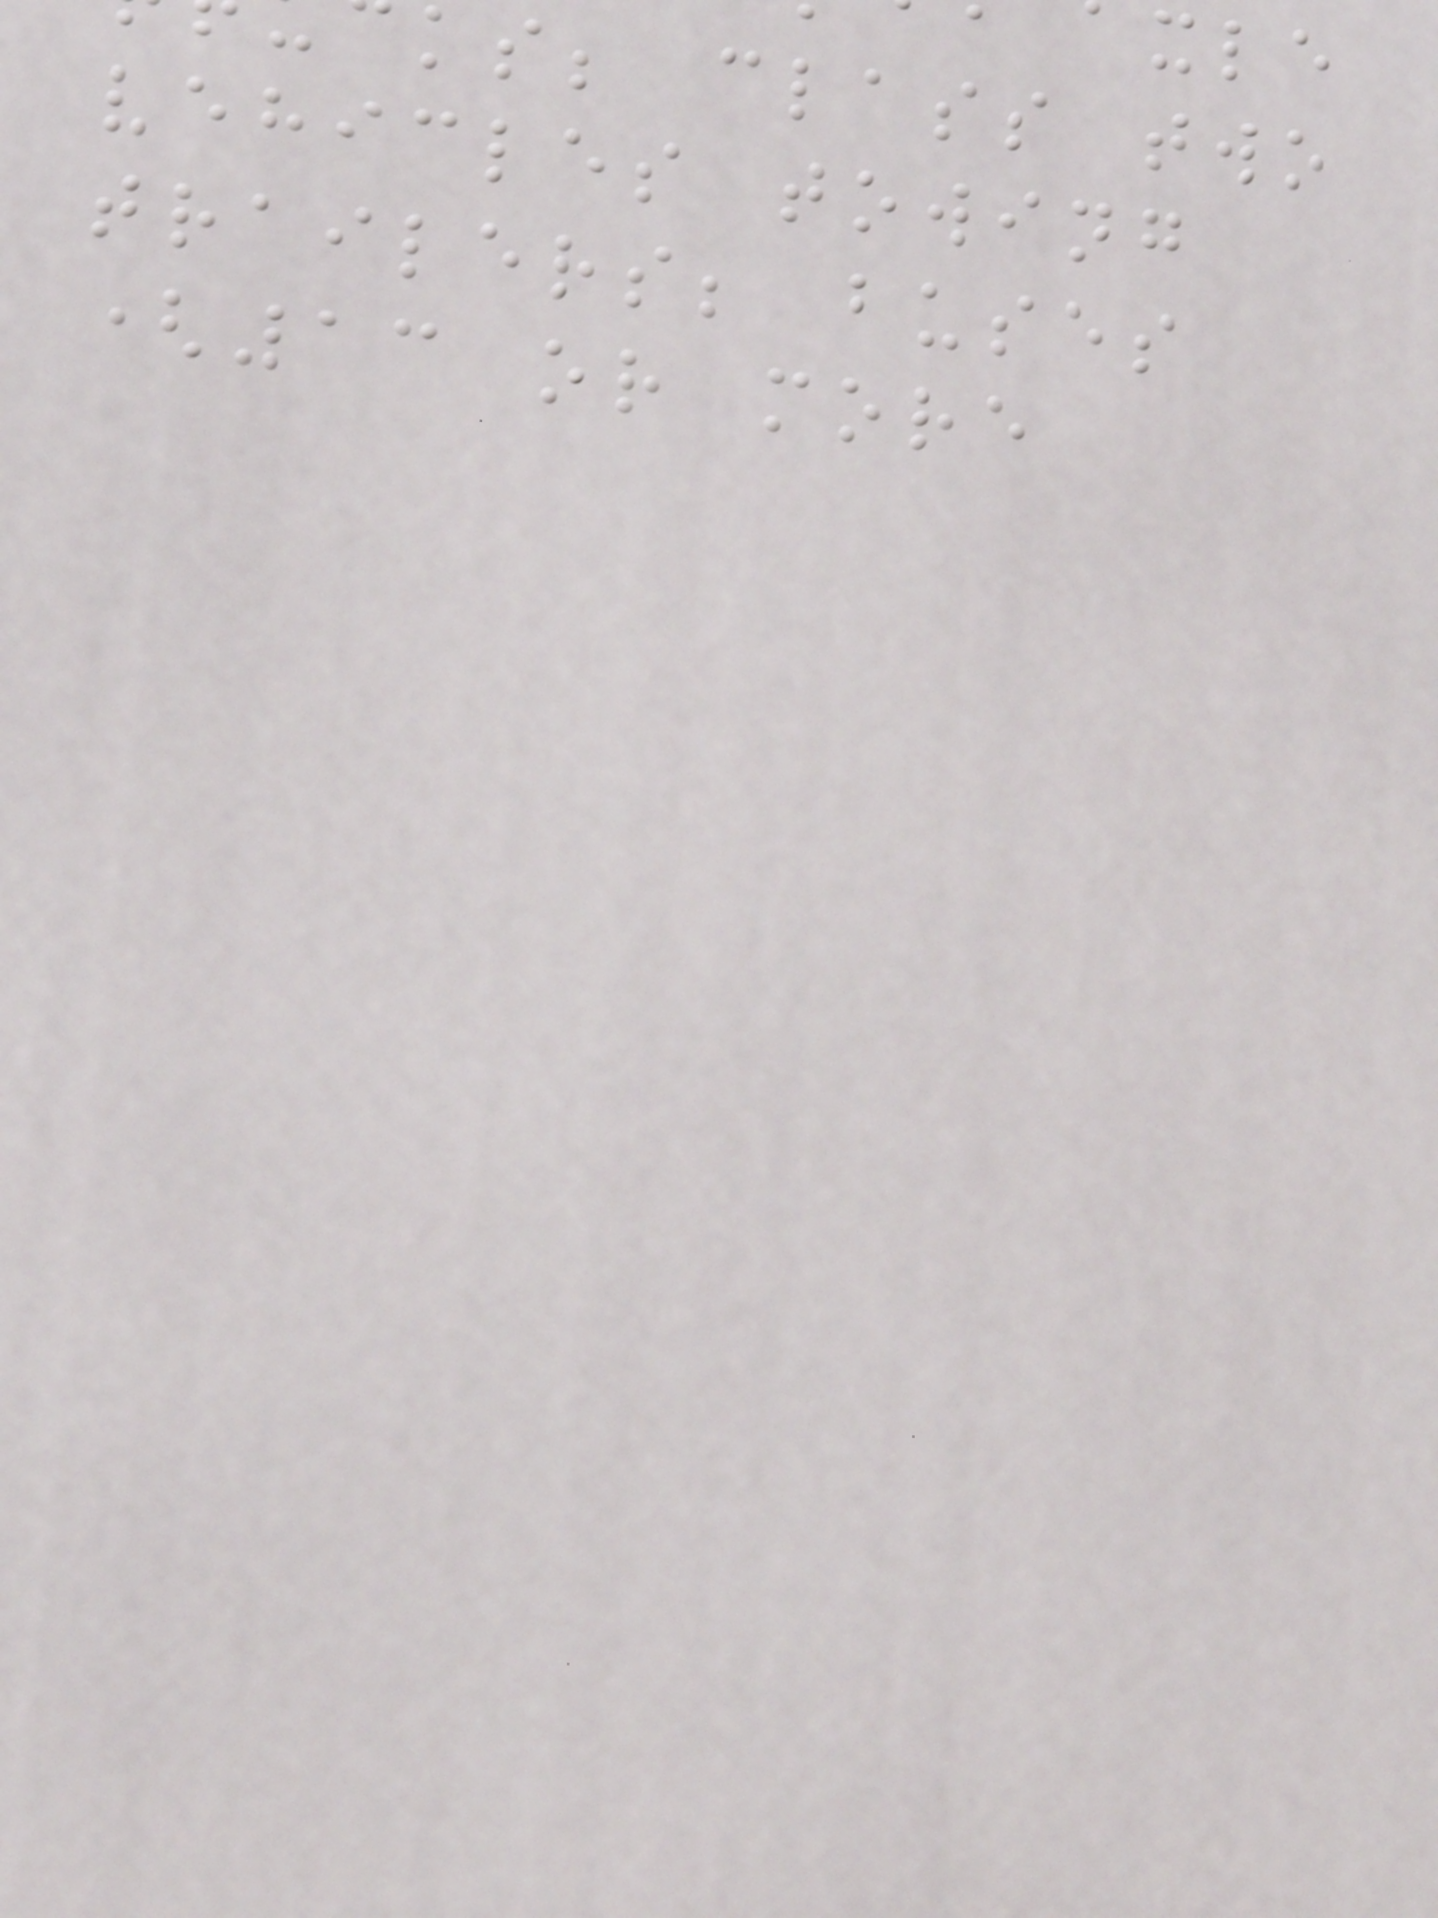ks; class two
vehicles towing
trailers; buses
(13 or more
